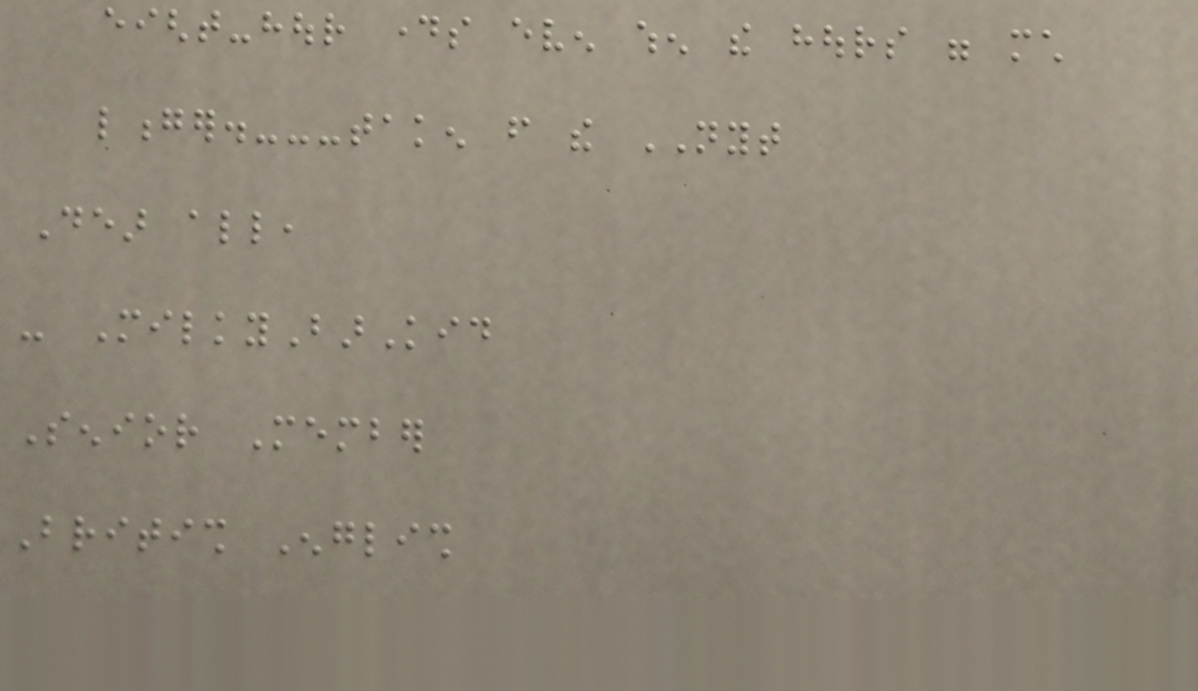eight-hour days even when the hours were much
longer.---taken from the NYT
Dear all,
- MilkyBarKid
Senior Member
British English
